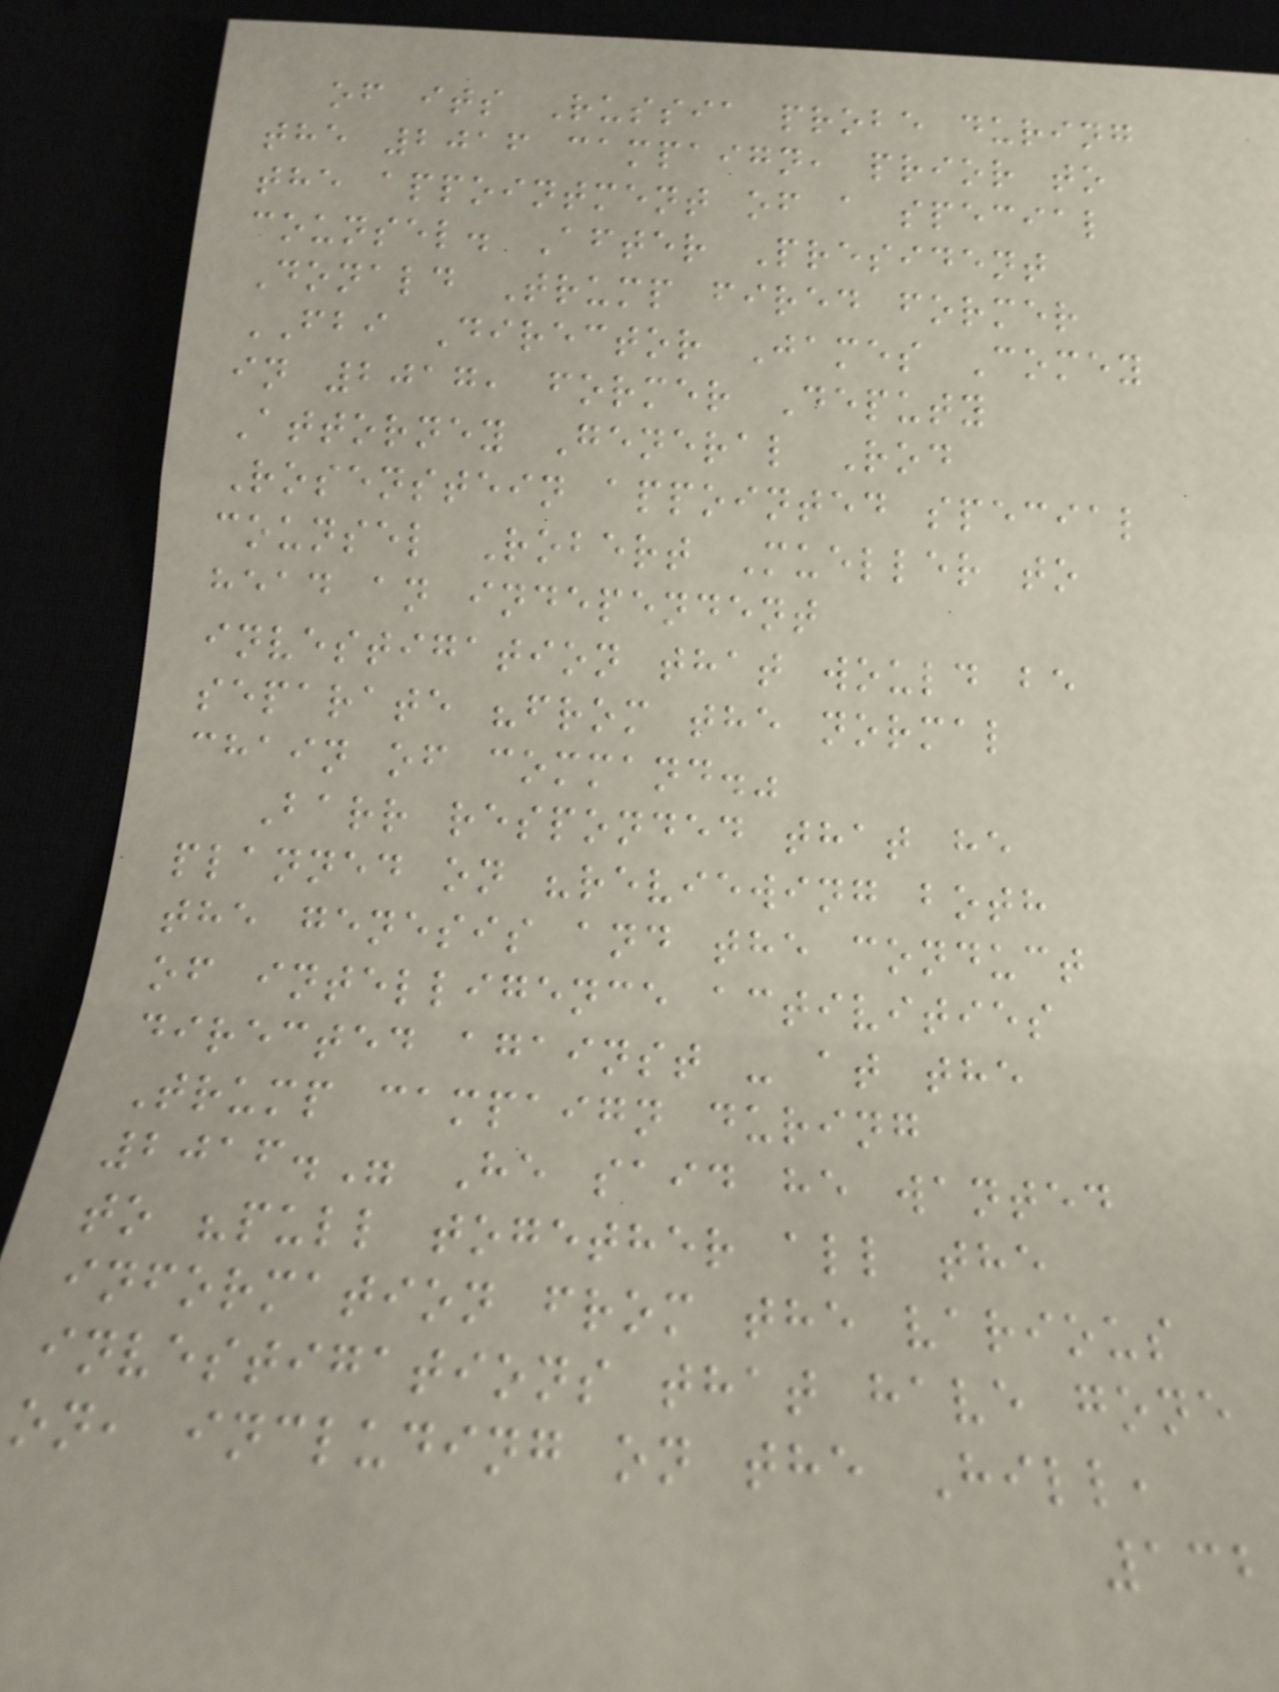of its Russia probe during
the 2016 campaign, prior to
the appointment of a special
counsel. After President
Donald Trump fired former
FBI Director James Comey
in 2017, former Deputy
Attorney General Rod
Rosenstein appointed special
counsel Robert Mueller to
head an independent
investigation that would be
separate "from the normal
chain of command."
Barr responded that he
planned on "reviewing both
the genesis and the conduct
of intelligence activities
directed against - at the
Trump campaign during
2016." He said he wanted
to "pull together all the
information from the various
investigations that have gone
on, including on the Hill,
132
